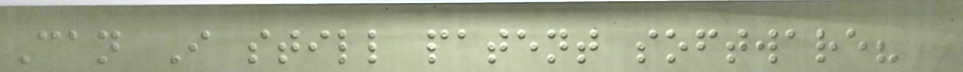Can I still patent software?
